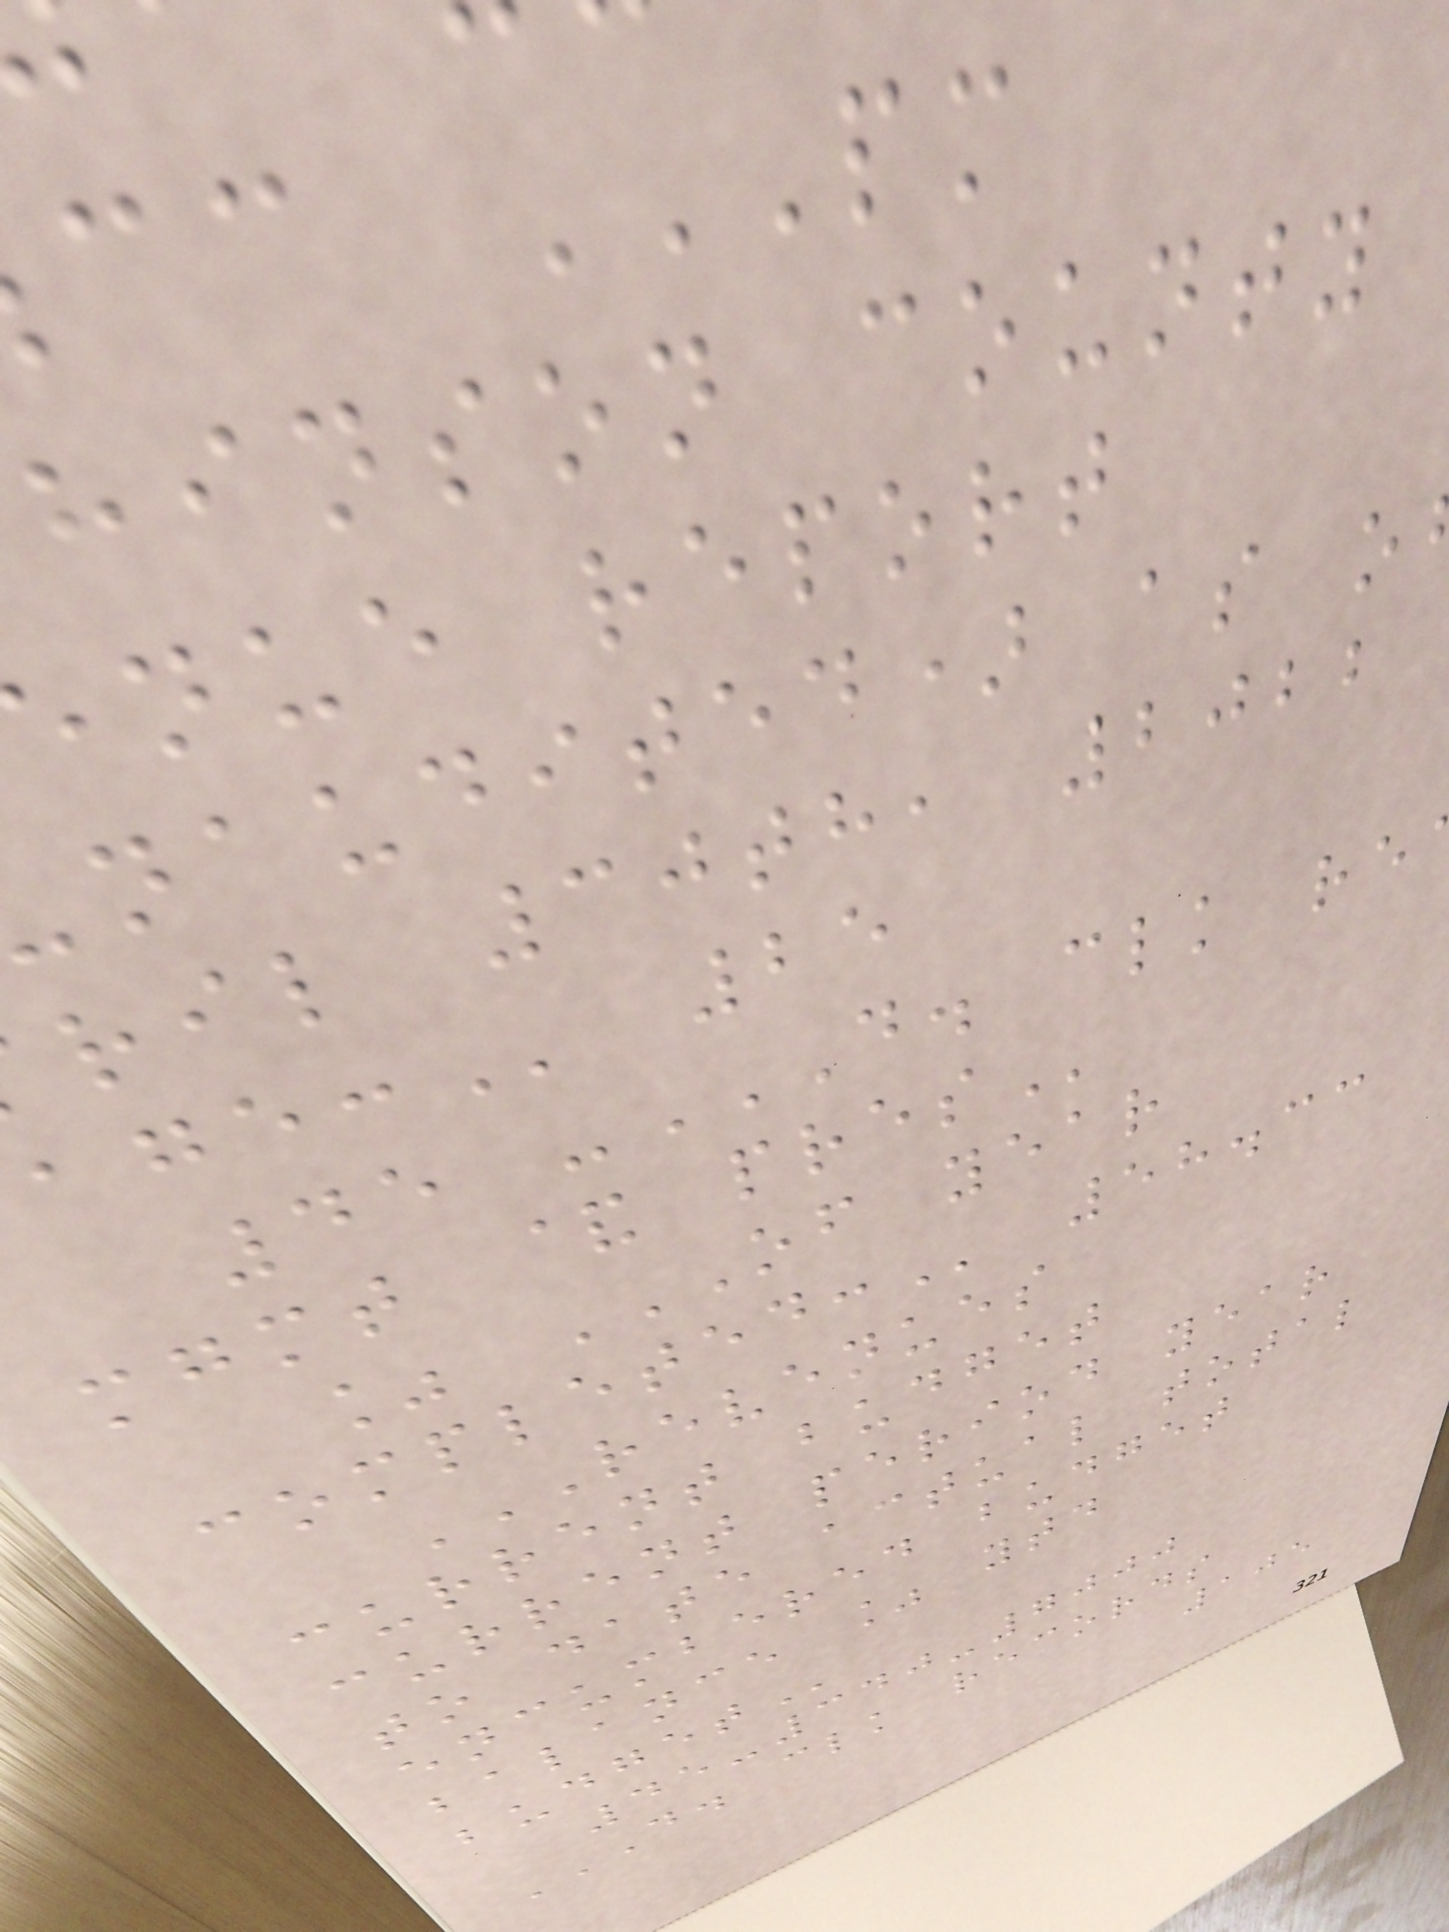hinson county
nue report
naudited) as
ril 30th, 2022
mgmt &
% OF YEAR
58.33
REVENUES
current budget
current period year
to date actual total
encumbered budget
balance % ytd
45-340-7000
D. CLK RECORDS
105
